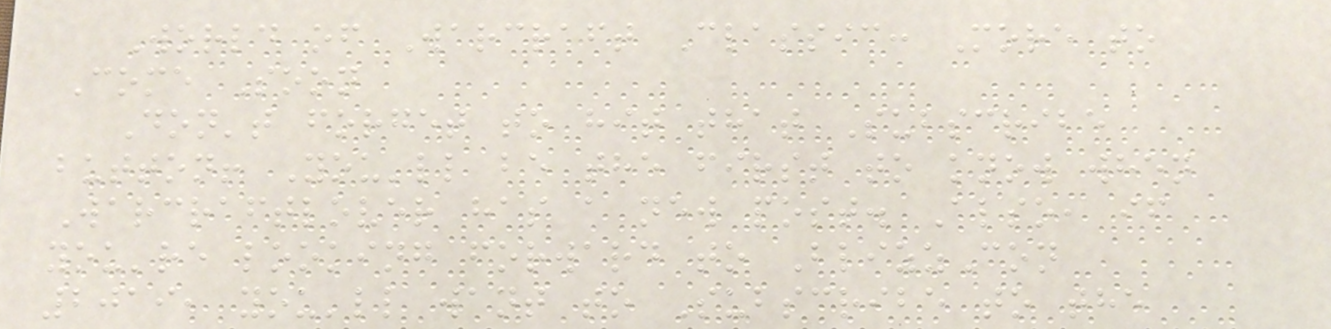World of Warcraft Classic: More to
Come Soon
Don't forget to hit that Subscribe
button! You'll be the first to know when
Warcraftlover has a new post. Also, if
you're looking forward to BlizzCon
2019, you'll want to Subscribe to the
